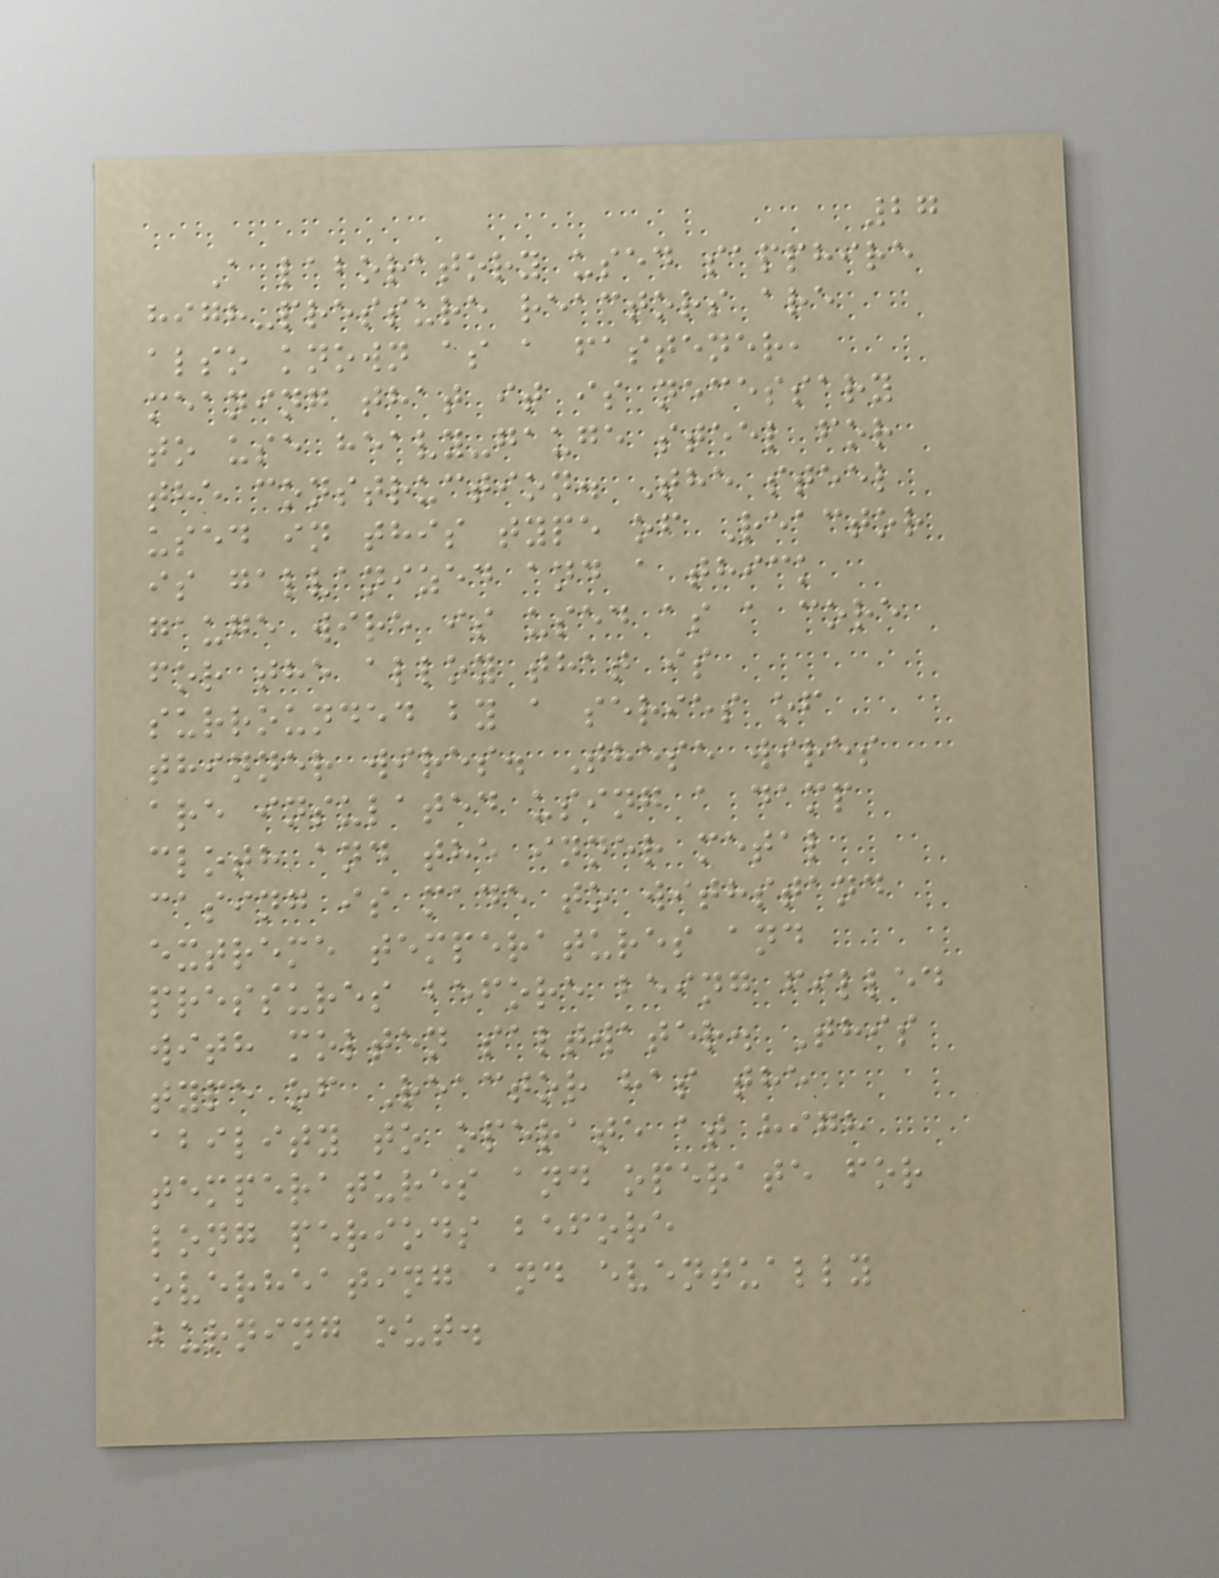27
A laboratory used sapphire
high-pressure reactors are
also known as a fastener,
meaning that it is necessary
to use heavy-gauge steel for
the construction. The steel
used in this type of Reactor
is galvanized and a thick
gauge wire is used as a core
for the alloy that is
surrounded by a series of
thinner wires. These wires
are insulated using a damp
cloth and the inner metal
casing is made to withstand
extreme temperatures and
pressures before being filled
with molten saltwater. This
type of Reactor has the
ability to operate at high
temperatures and operate for
long periods before
overheating and eventually
burning out.
